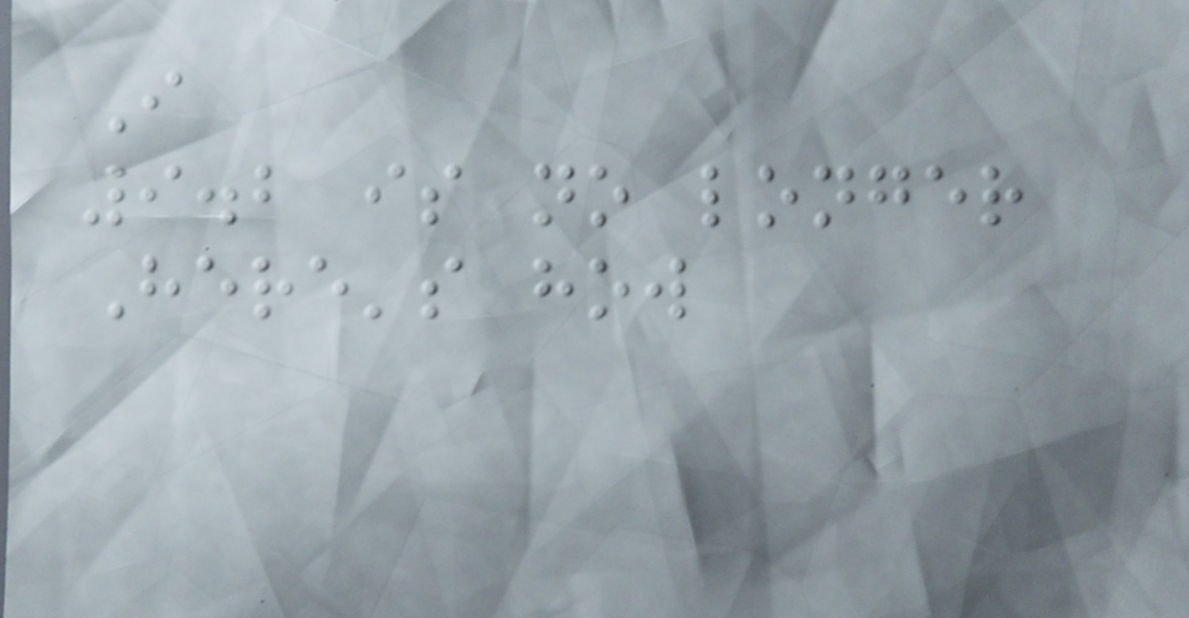I
9.2 is no longer
Here's how
